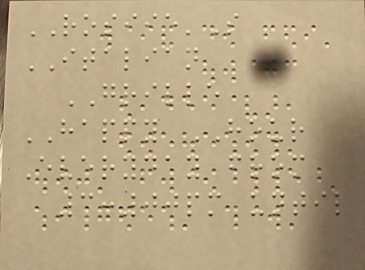ROSIIE'S
ITALIAN
GRILLE
HAPPY HOUR
Everyday from
3:00pm until
